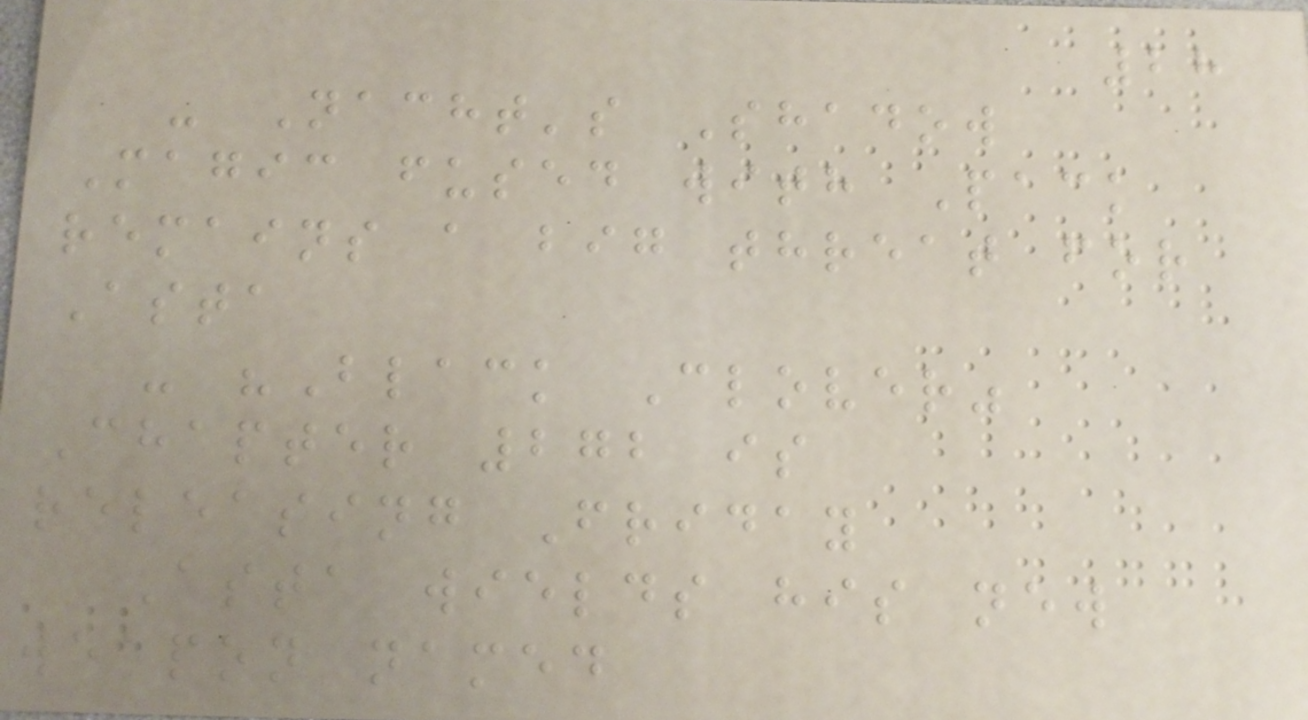28
- Nacht's Shadow
Magic fused with Pack
remains a big threat for
Asta
- "Black Clover"
Chapter 272 is
releasing Friday
Asta wields his new
weapon named
